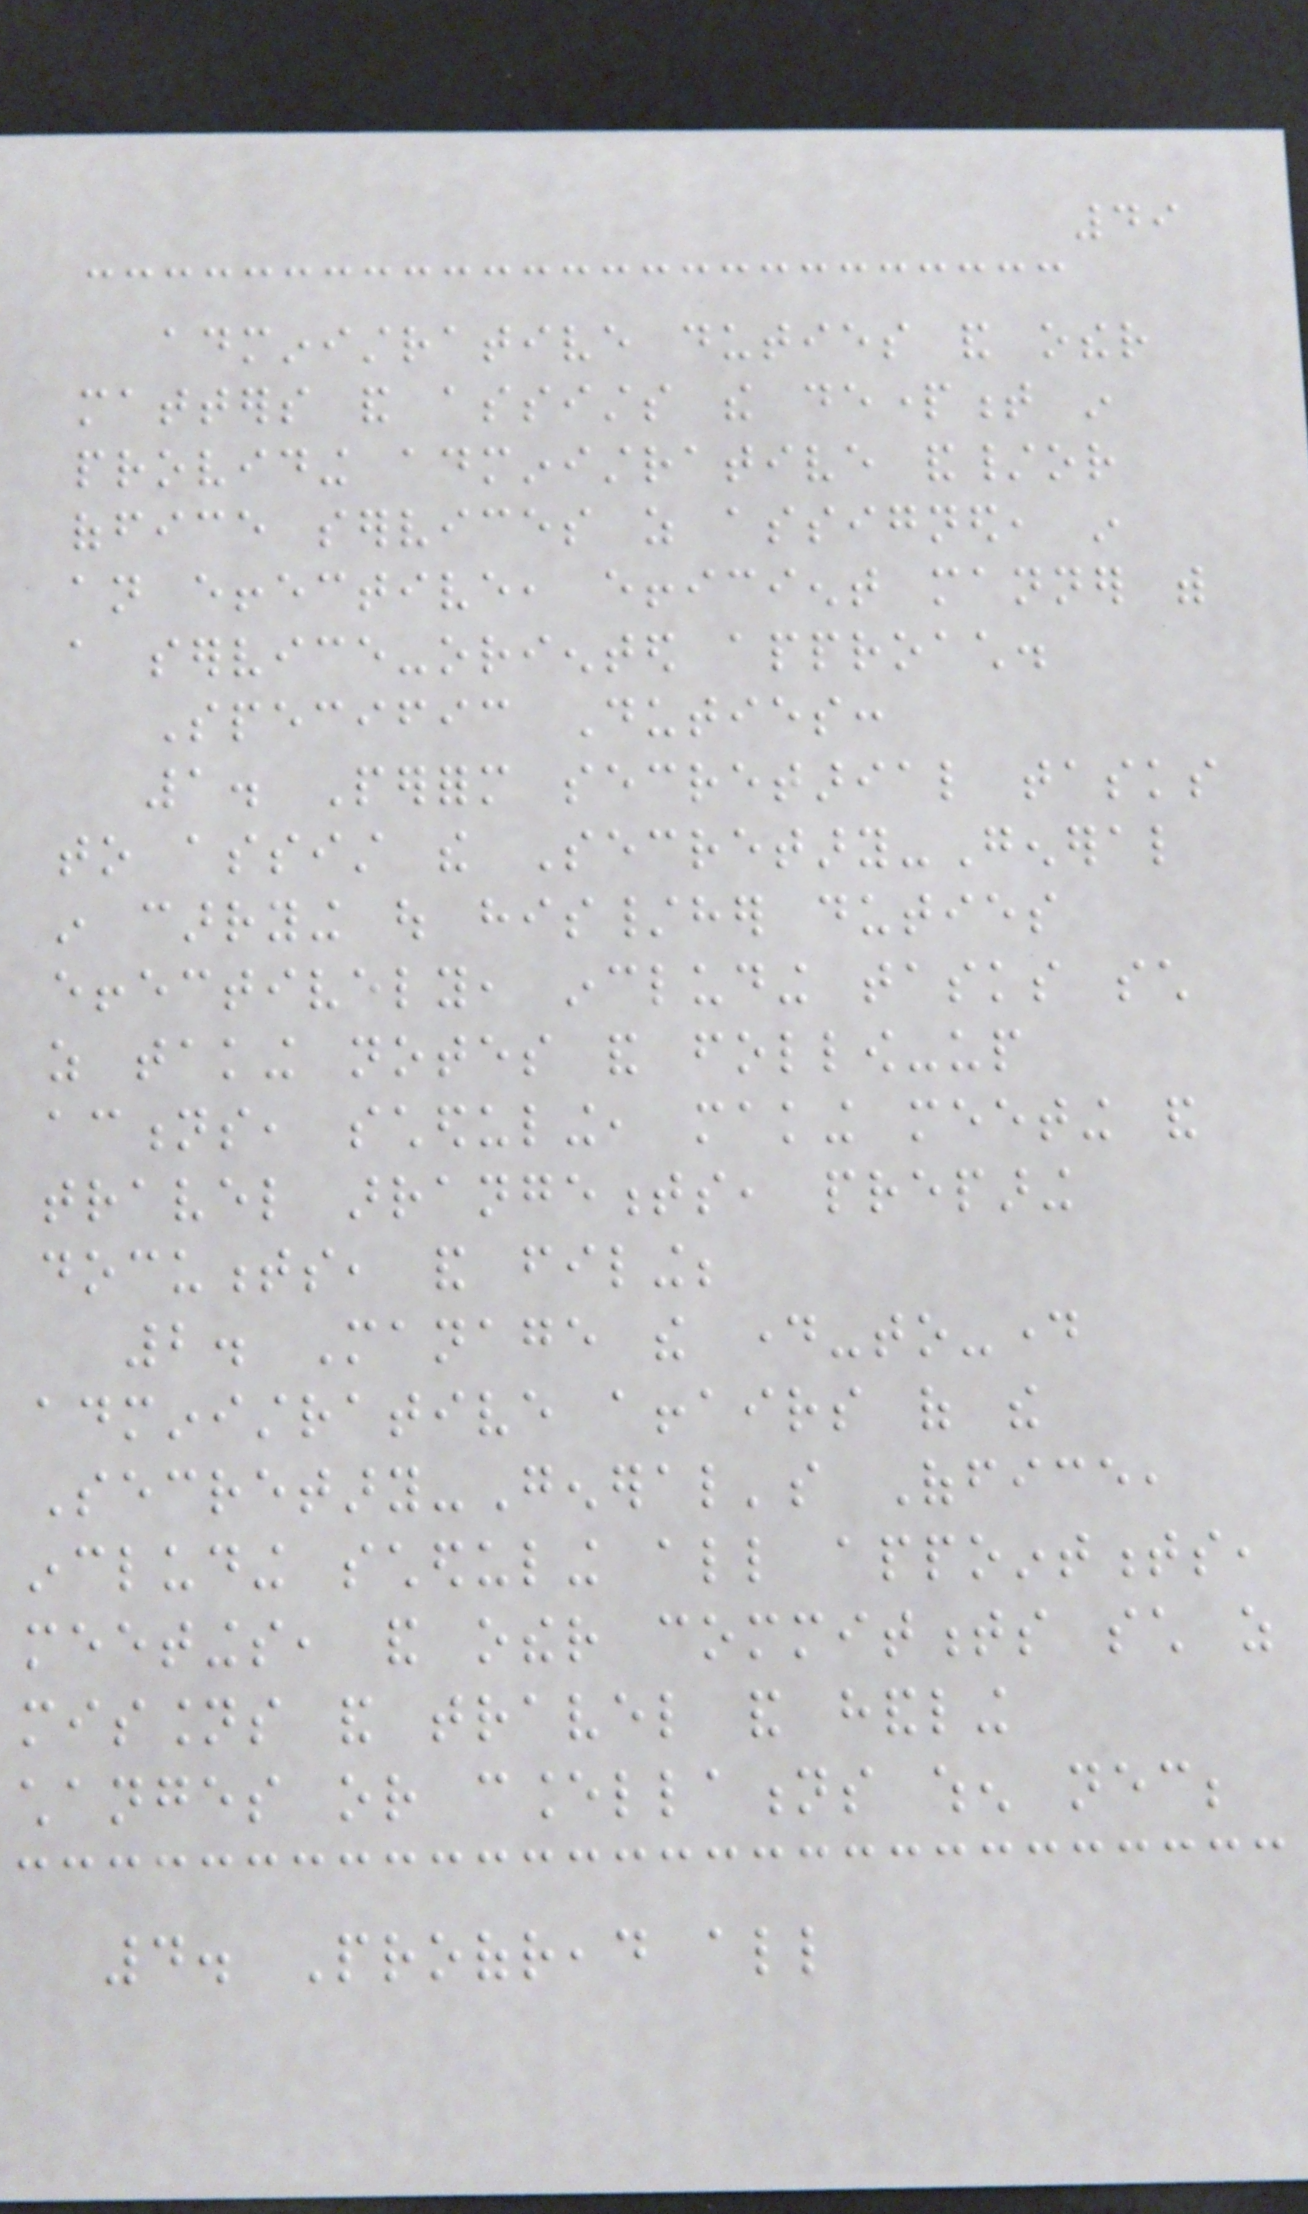49
administrative duties and other
matters and assists the department in
providing administrative and/or
office services as assigned, in
an effective, efficient manner with
a service-oriented approach.
Specific Duties:
1. Perform secretarial tasks
to assist the Secretary-General
in carrying out his/her duties
effectively, including tasks such
as taking notes and follow-up
actions, scheduling, making meeting and
travel arrangements, preparing
documents, and filing;
2. Manage the day-to-day
administrative affairs of the
Secretary-General's Office,
including scheduling all appointments,
meetings, and other commitments such as
missions and travel and handling
changes or cancellations when necessary;
4. Proofread all
